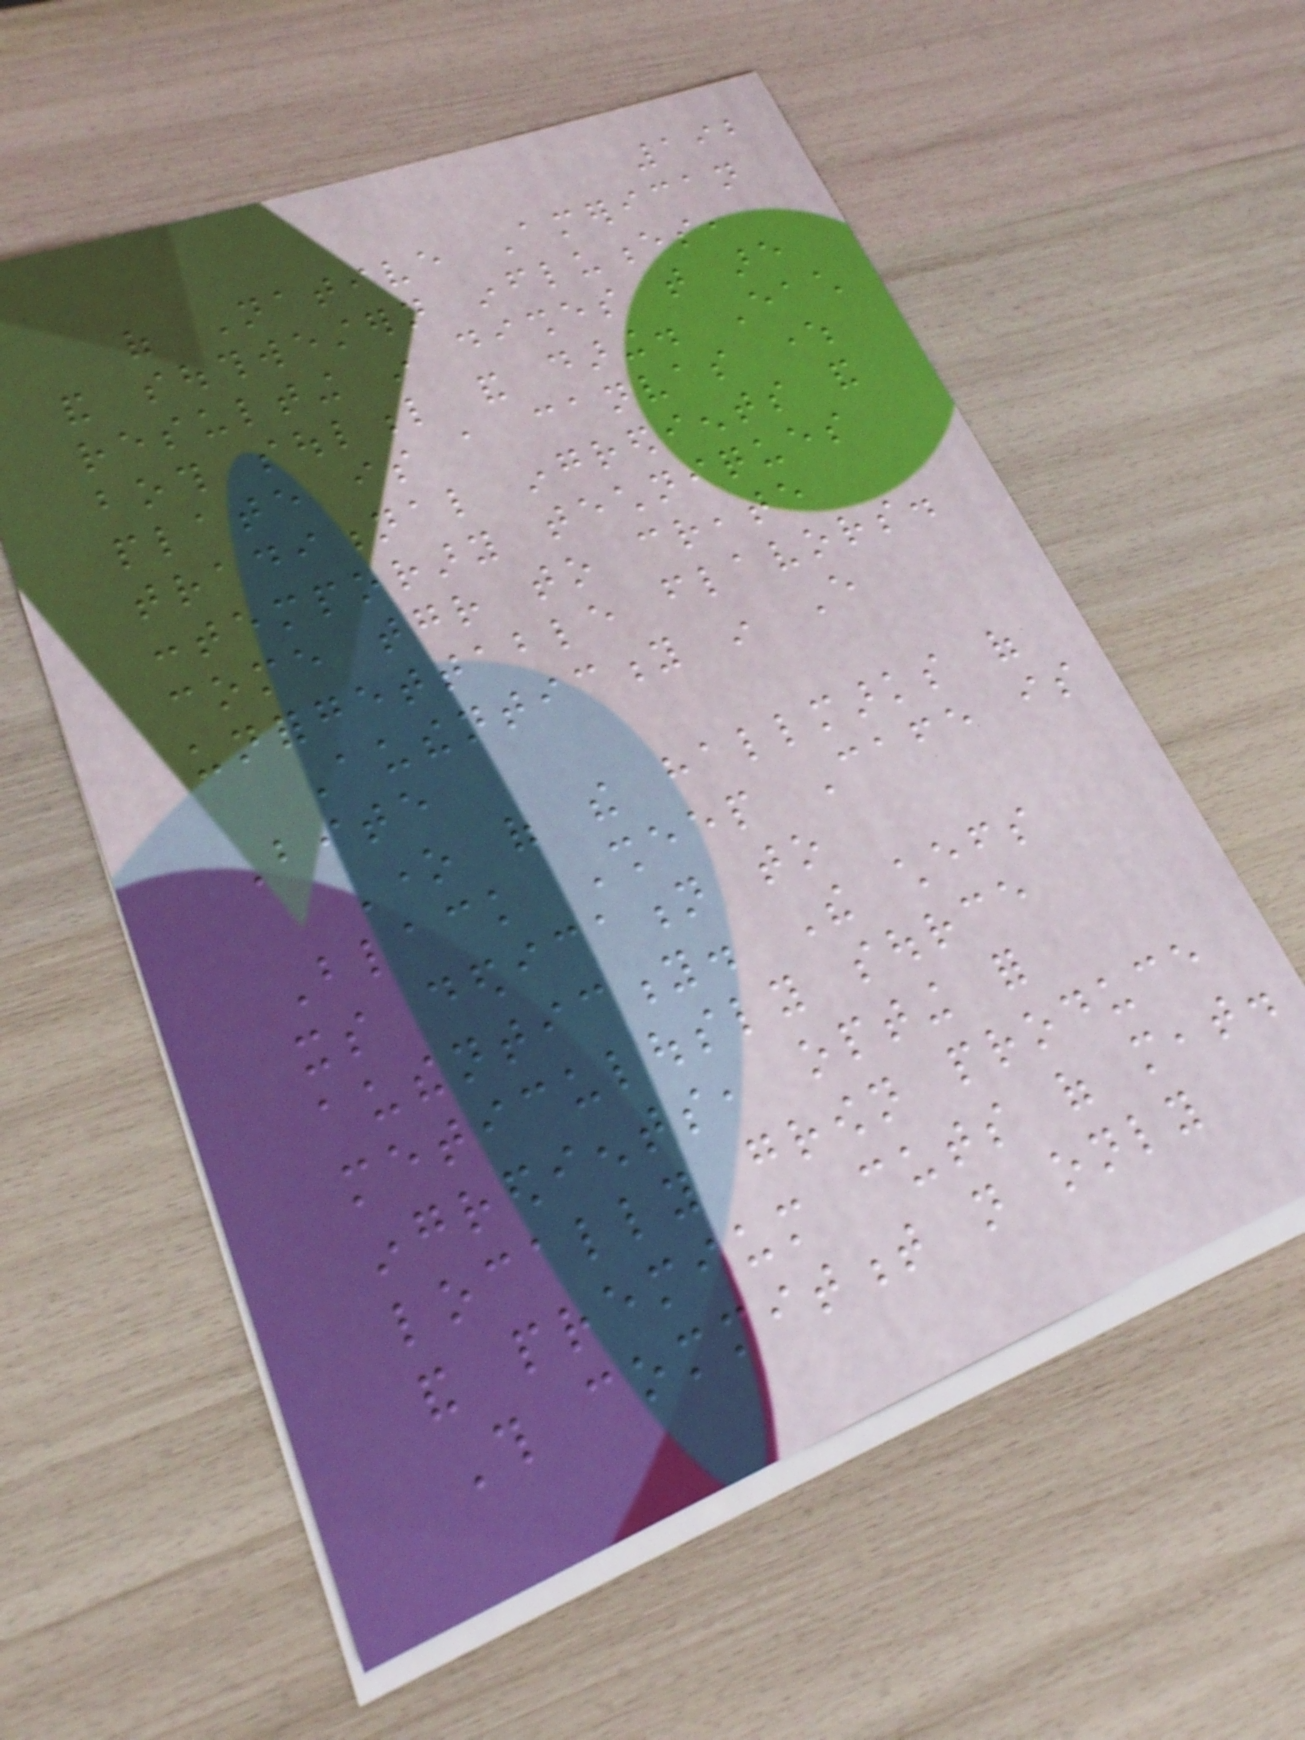192
of Native American
and southwestern influences,
resulting in dishes that are
both soulful and daring. Each
plate is a canvas where
traditional ingredients and
contemporary techniques
come together to create
unforgettable flavors.
Authenticity in Every
Bite
One of the hallmarks of
Black Sheep Cafe is
its dedication to
authenticity. The chefs
meticulously source
ingredients, opting for
locally grown produce
and premium cuts of meat.
This commitment not only
